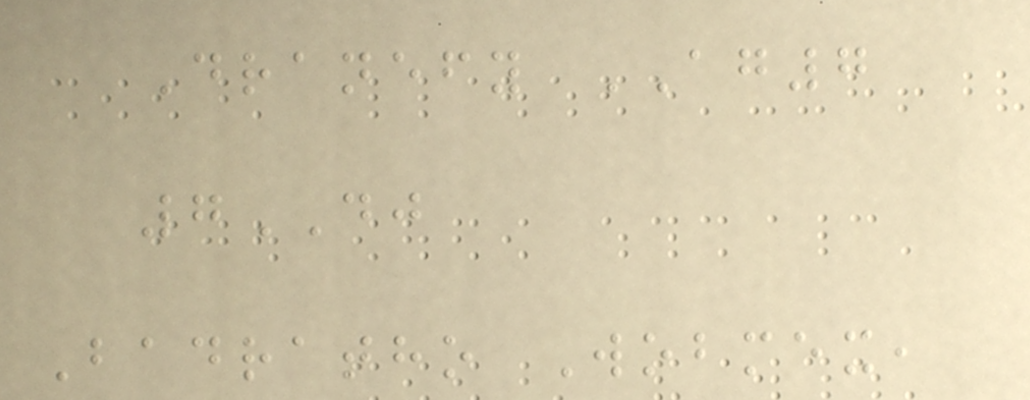Dranefy AG7
7DJ
Badratho Wobmex,
